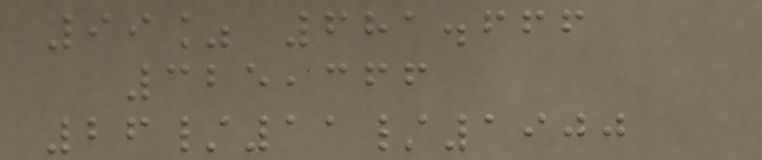99% 681.666
325,366
26/11/1900
